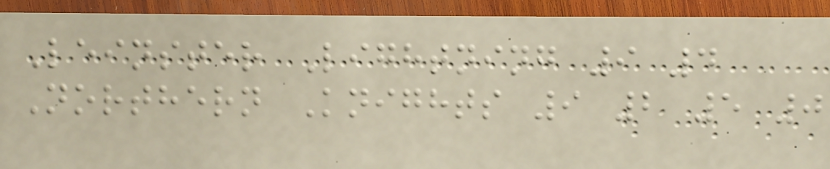Leinster Lightning 9 4
Northern Knights 9 2 5 0
